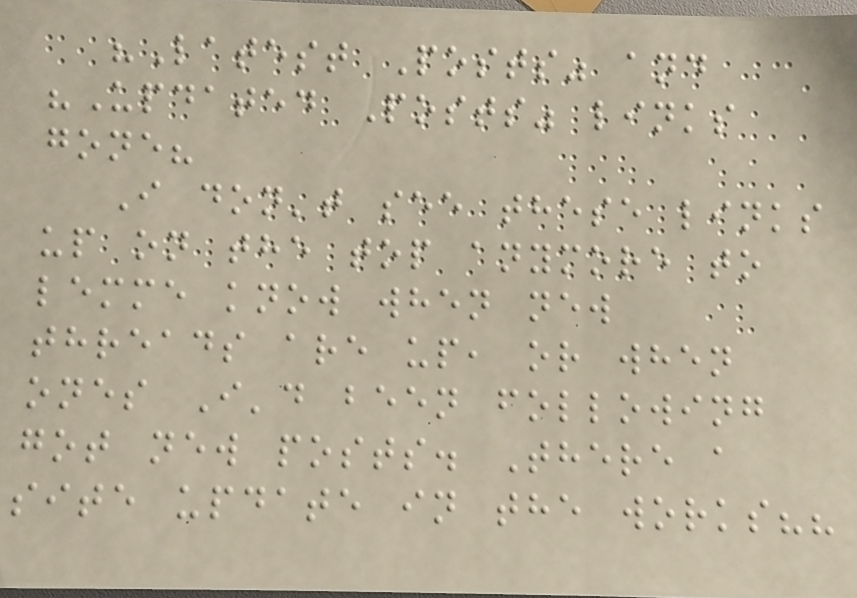"Latest Posts" and
"Updated Posts" links
gone?
I don't see these links
up on the top anymore to
lemme know when new
threads are up, or when
ones I'd been following
got new posts. There a
site update in the works??
